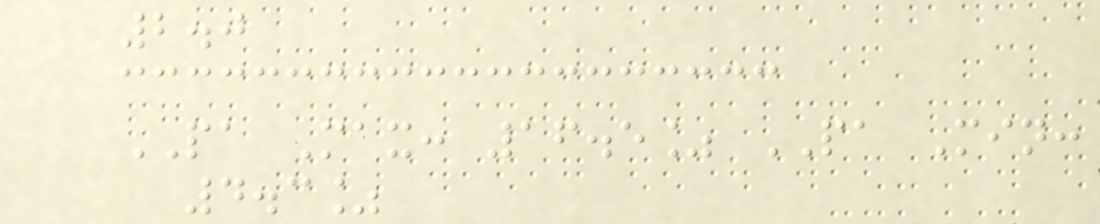2.0
PA Max: 16.5% PA Min:
4.3%
